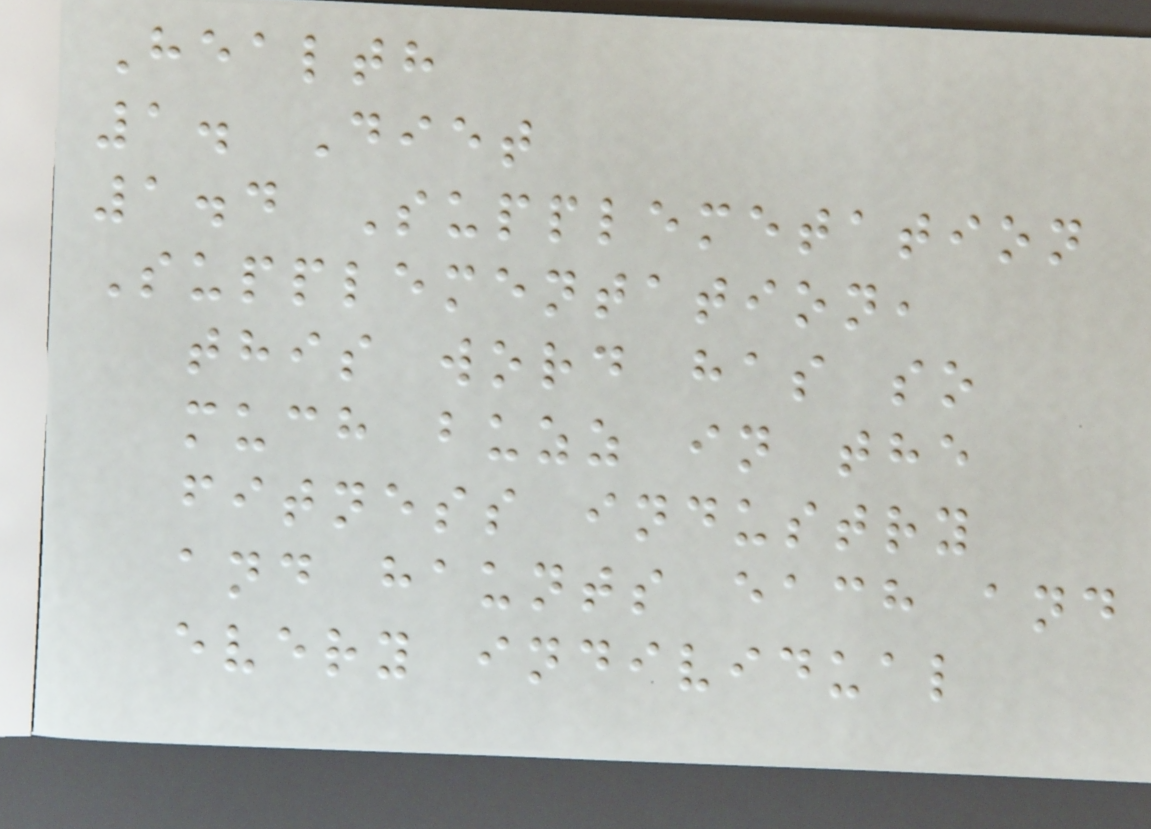Health
1. Diet
1.4 Supplemetation
Supplementation,
this word has so
much buzz in the
fitness industry
and haunts each and
every individual
